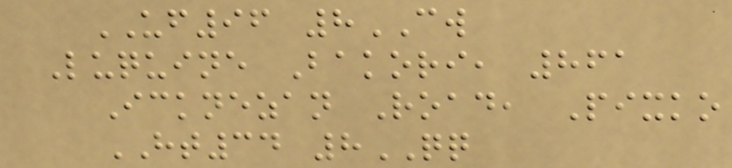UF96 8CW
Luquine Bakori, 861
Icknezan Road, Pixko
HT34 8QQ
